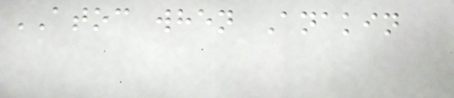ATOC when Anakin
